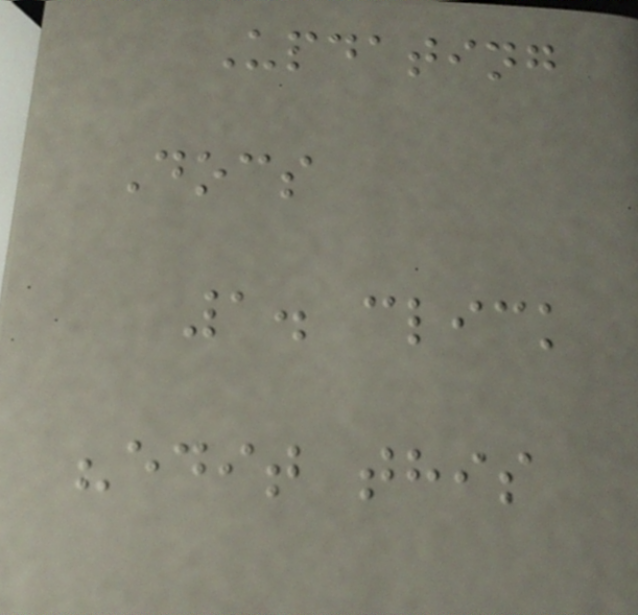Updating
Docs
1. click
"edit this
